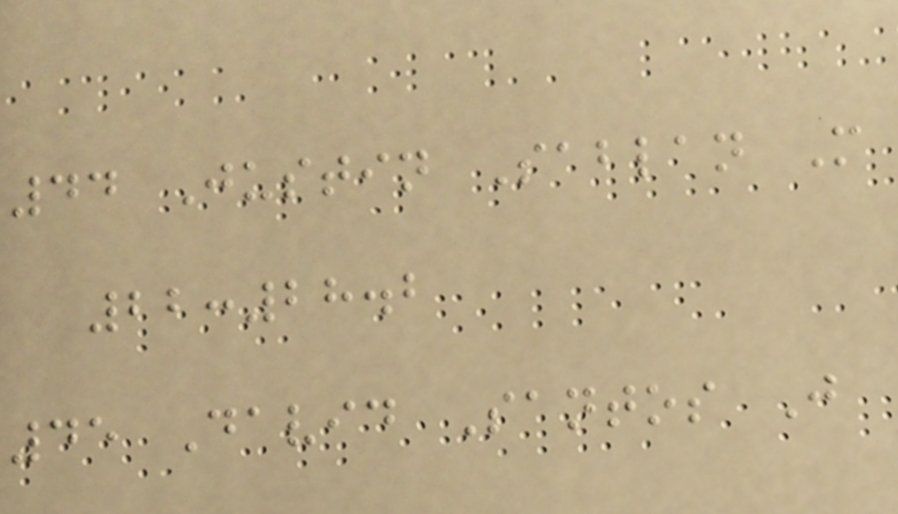44 Justin Sablan M
22:28.2
45 David Santos J
